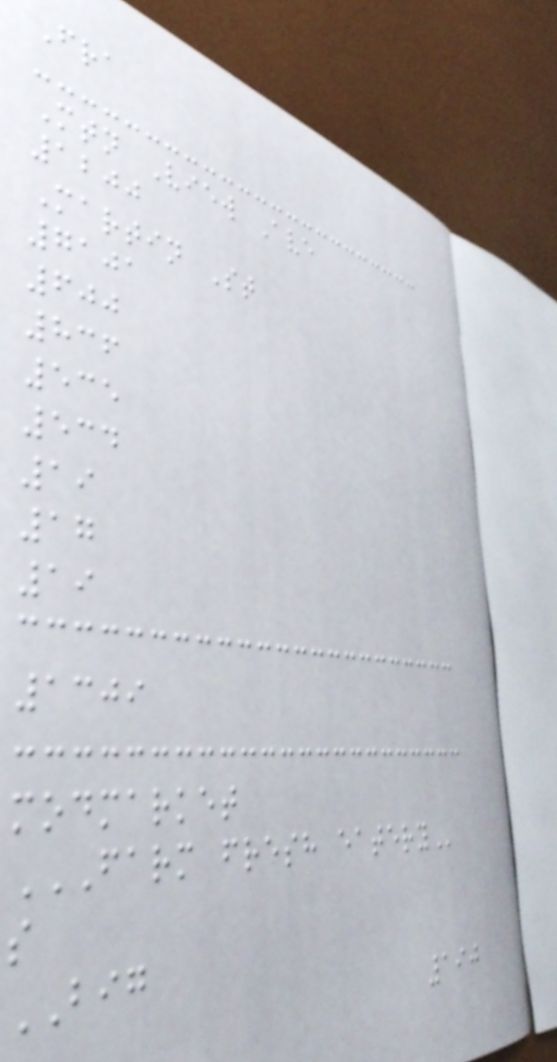Fra
Mtn View Ave
1200
Martin St
7101
600
836
535
534
19
17
19
1309
modmarket
FARM FRESH EATERY
s
BIG
190
